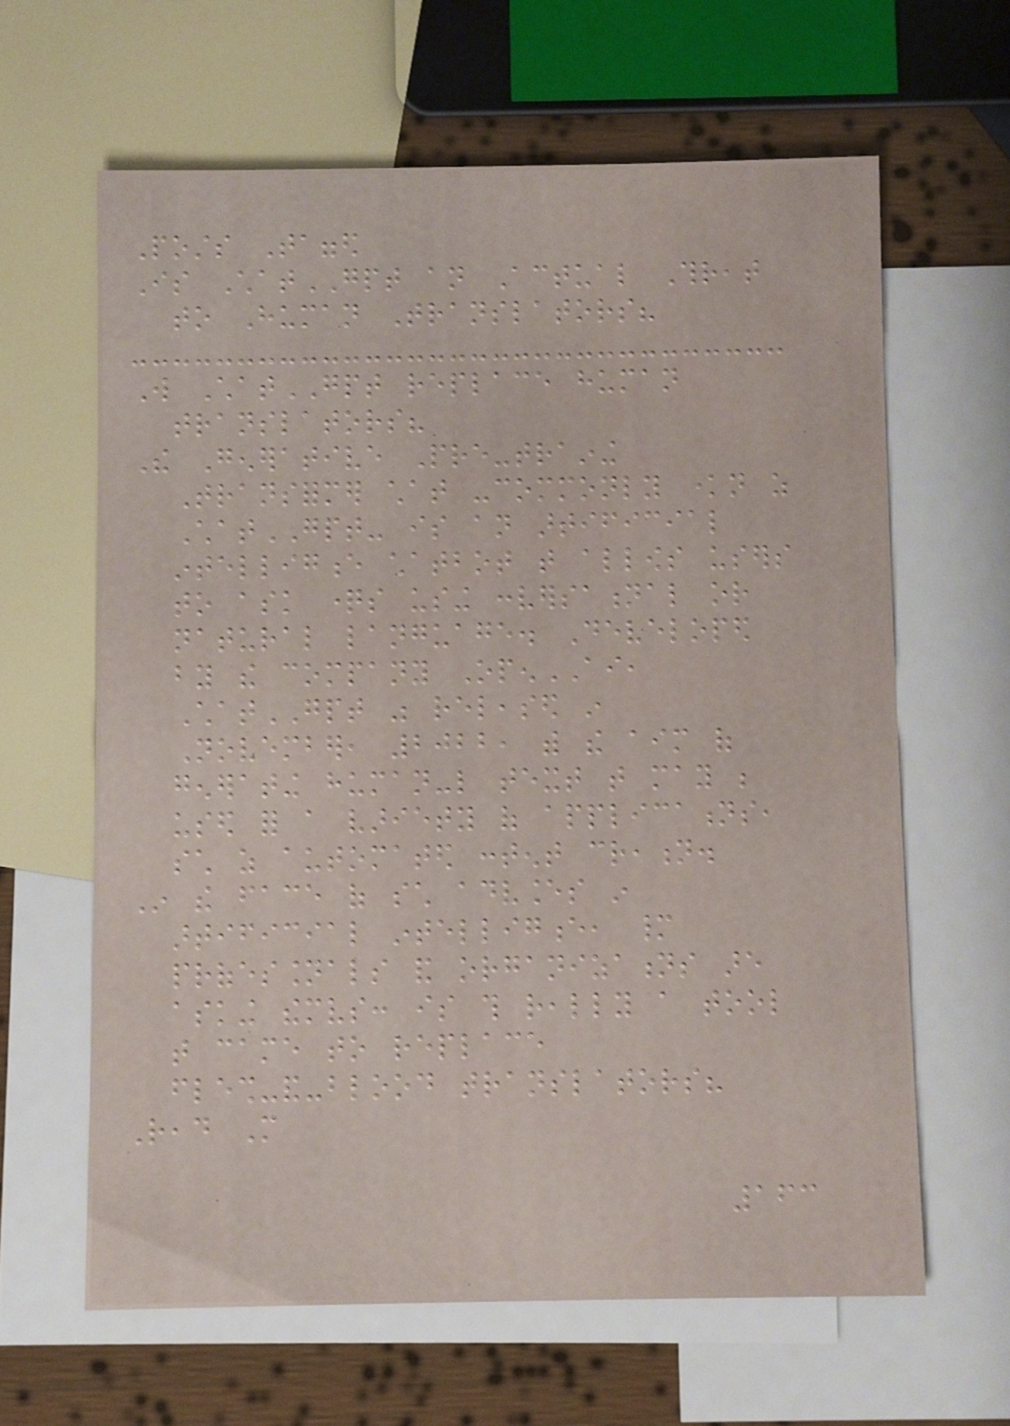Posts Tagged
Is ChatGPT an Actual Threat
to Human Translators?
Will ChatGPT replace human
translators?
The Generative Pre-training
Transformer chat -commonly known as
ChatGPT- is an artificial
intelligence chatbot that allows users
to ask questions using conversational or
natural language. Developed
by the company OpenAI,
ChatGPT was released in
November, 2022, with the aim of
generating human-like text that may be
used for a variety of applications,
such as automated content creation.
In the face of such advances in
artificial intelligence, many
professionals and organizations are
asking themselves: is this really a tool
that came to replace
flesh-and-blood translators?
Read More
163
